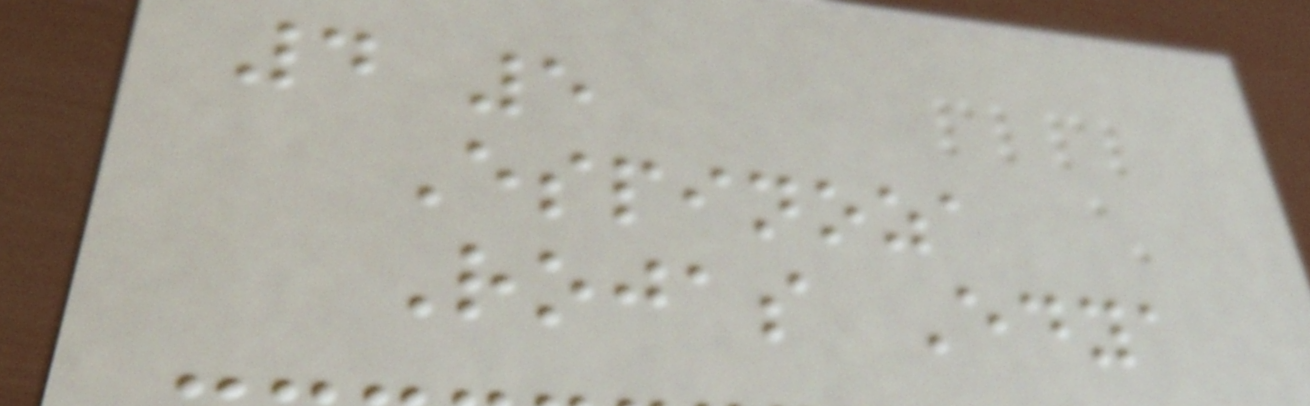4 5
Espinoza
Rojas Edya
